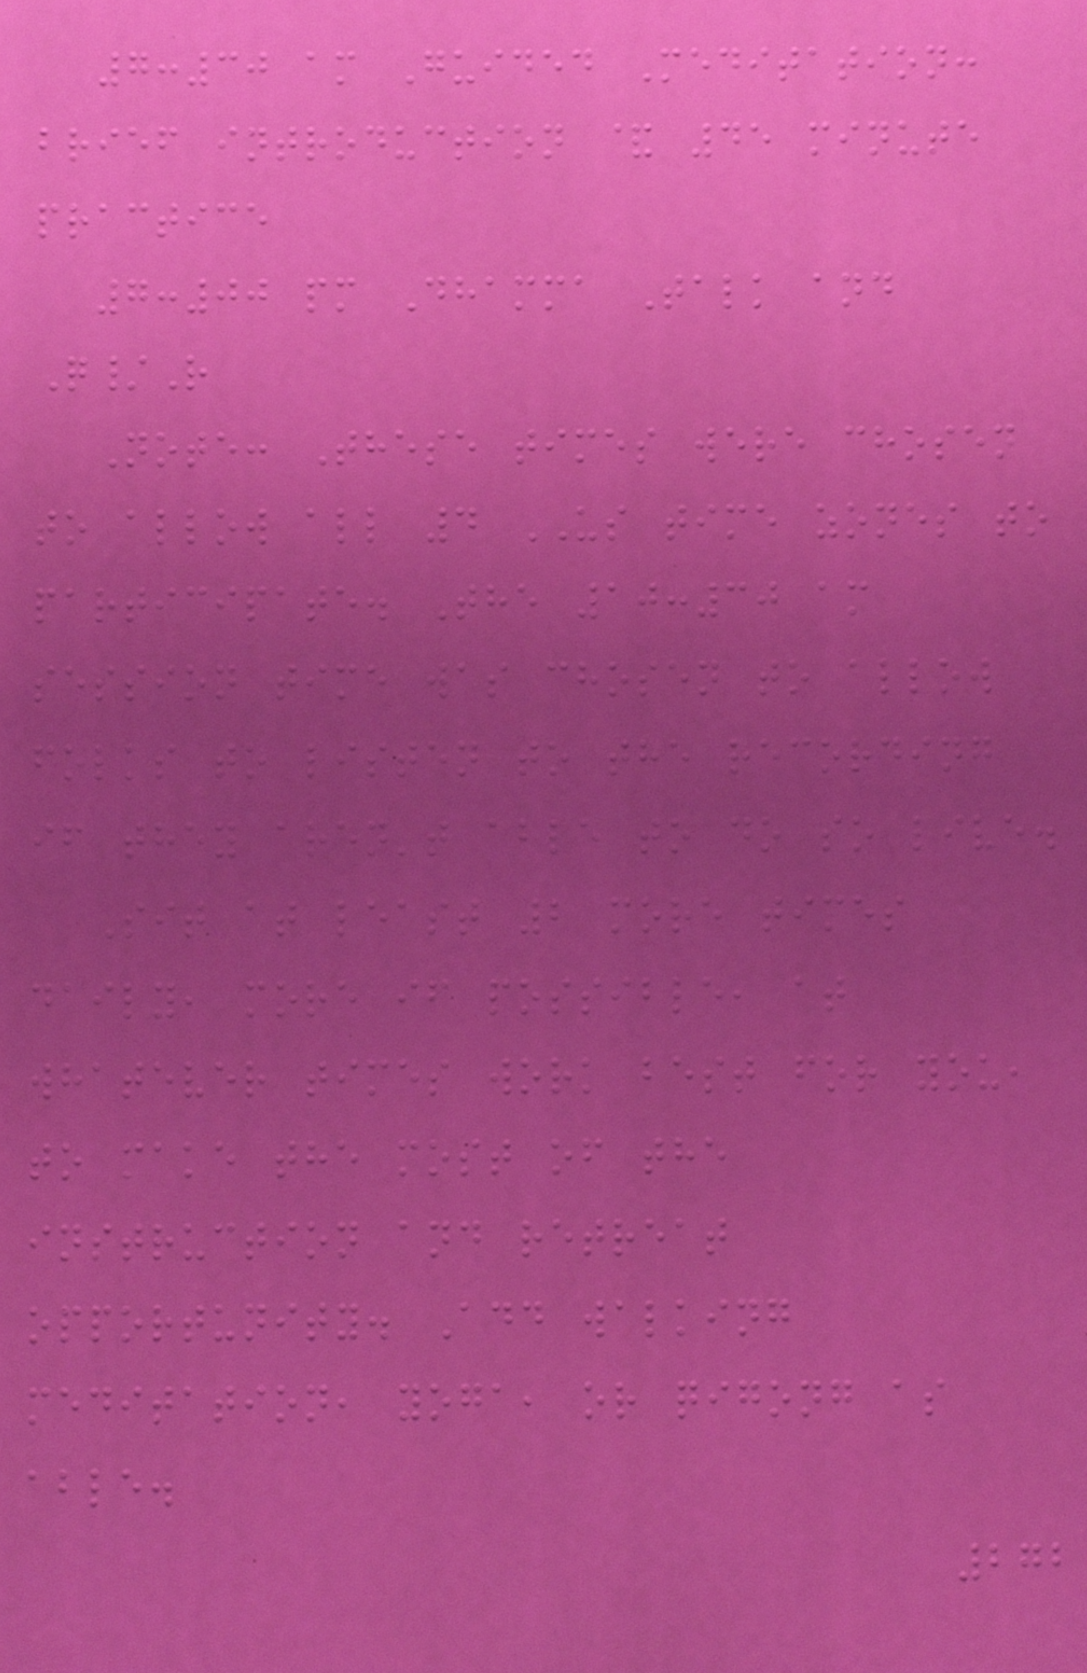7:30 am Guided Meditation:
brief introduction & 45 minute
practice
7:00 pm Dhamma Talk and
Q/R
Note: These times were chosen
to allow all 4 US time zones to
participate. The 10:30 am
session time was chosen to allow
folks to listen to the recording
if they aren't able to do so live.
Sit at least 2 more times
daily, more if possible, at
whatever times work best for you,
to make the most of the
instruction and retreat
opportunity. Add walking
meditation, yoga, or qigong as
able.
272
